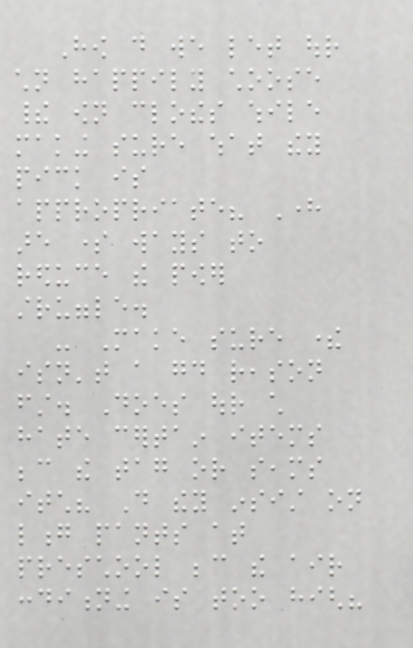How do we let our
children happily choose
their own clothes while
making sure what they
pick is
appropriate? Here
are some ways to
reduce the power
struggle.
- Make sure there
isn't a good reason
first. Does our child
hate certain items
because the tag or seams
itch? Do they insist on
long pants at
preschool because the air
conditioning is too high?
